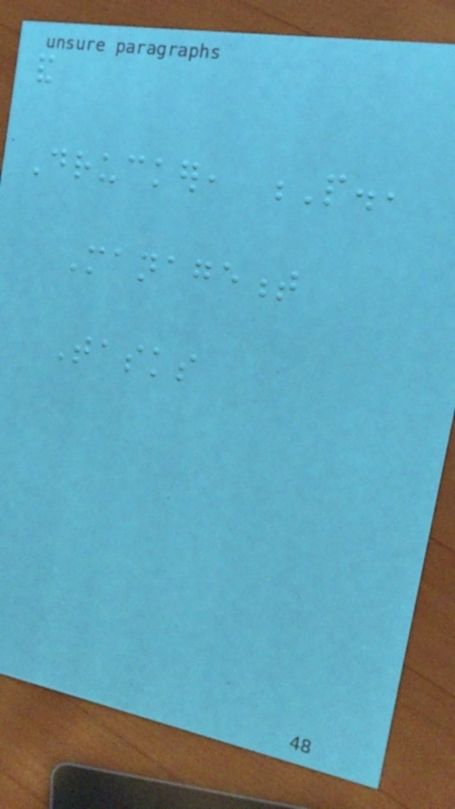and
Drucker, P.,
Management
Tasks
